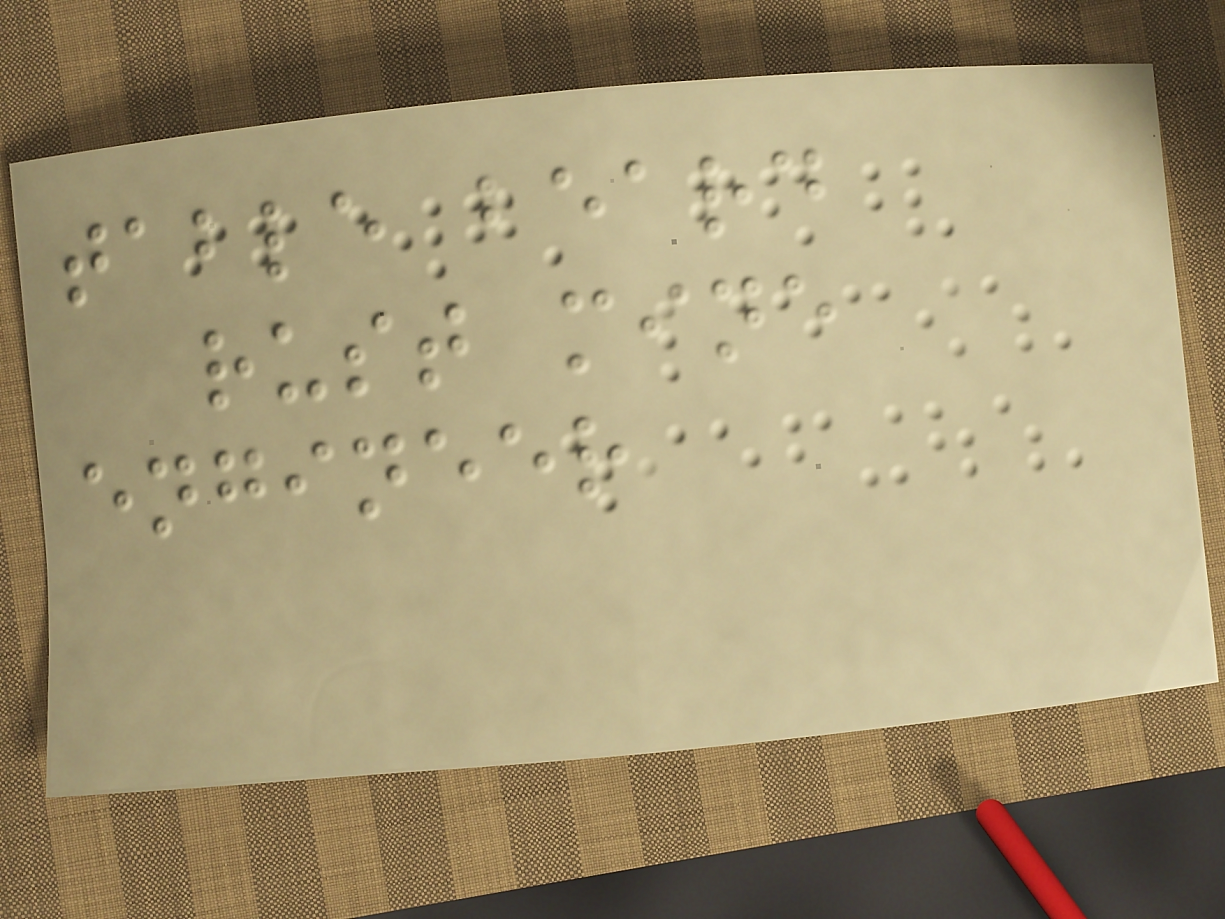table beard
rust mine
engineer
